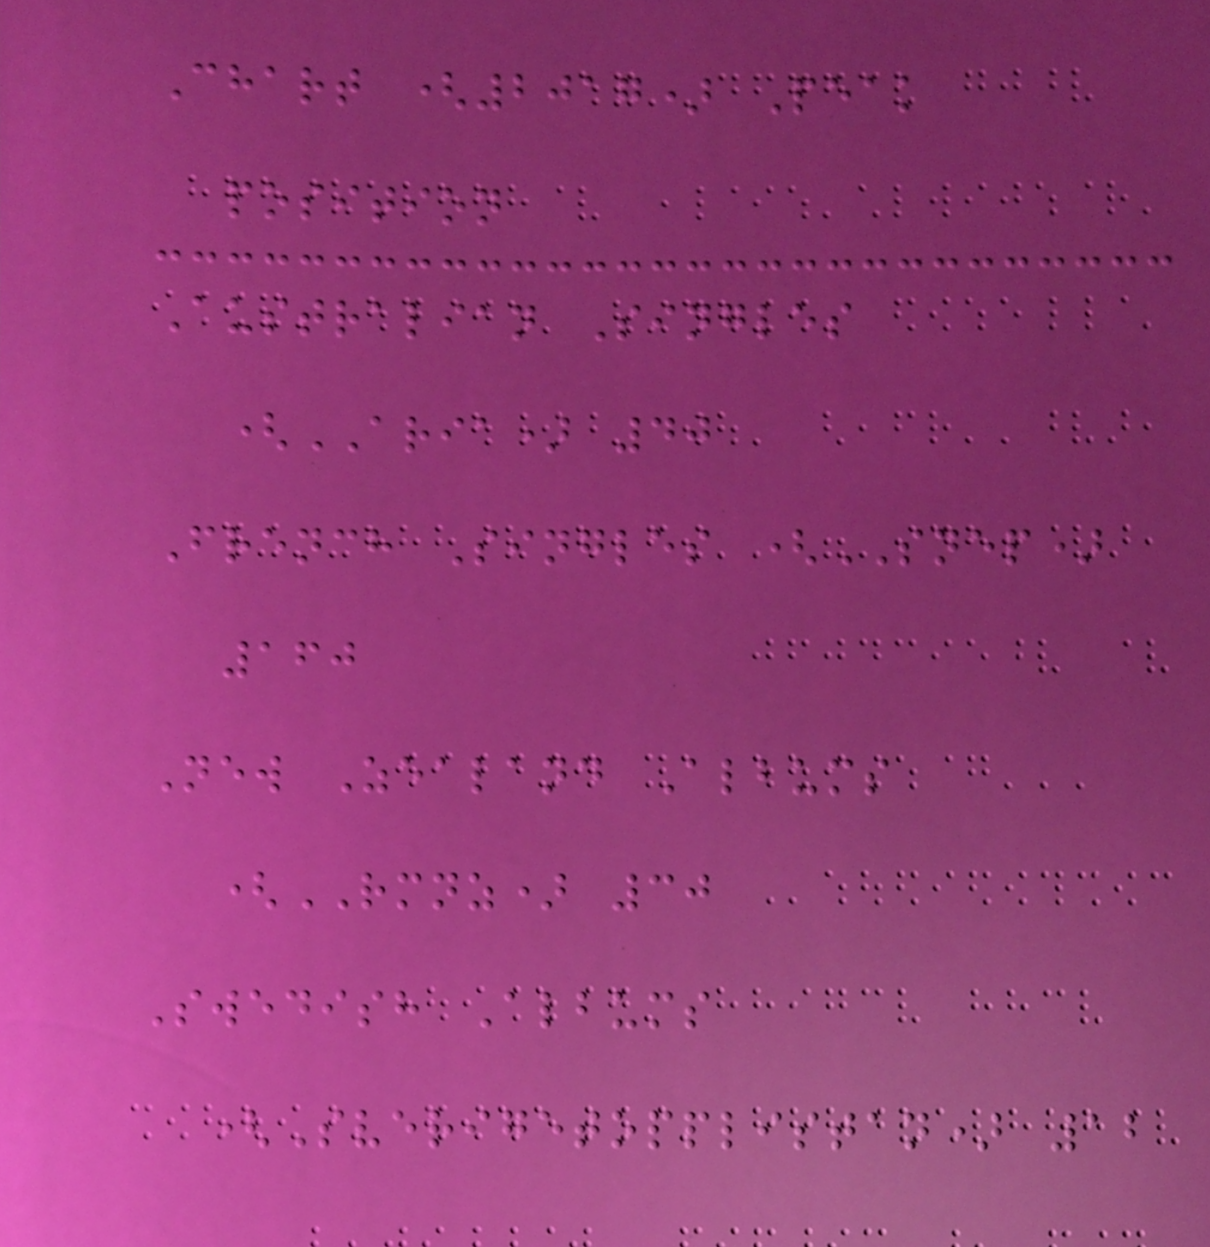Chart (2017) Peak
position
Australian Singles
(ARIA) 40
French Singles (SNEP)
160
New Zealand Albums
(RMNZ) 30
Swedish Albums
(Sverigetopplistan) 12
